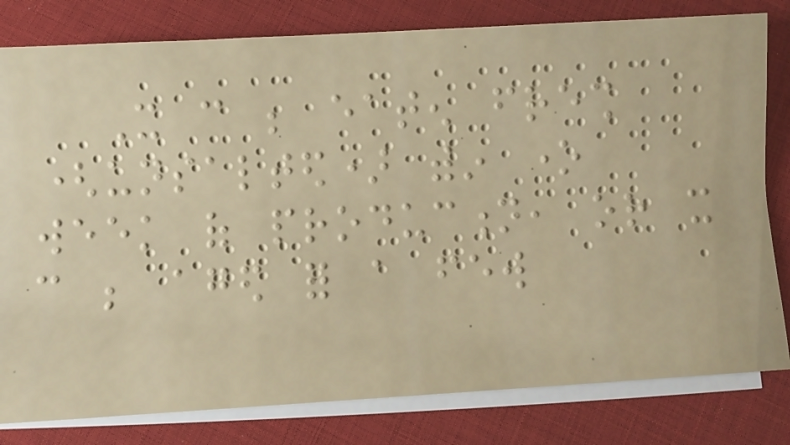It can be eaten fresh
(unsalted) within one
week of production, or it
can be aged for a few
